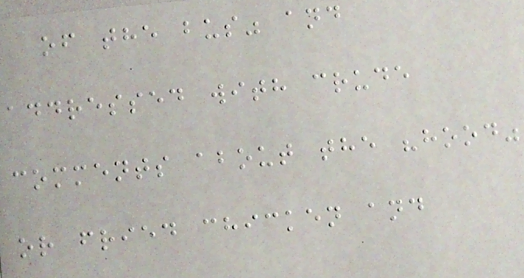of the bus" and
addressed with crude
comments about the "hood"
or fried chicken and
